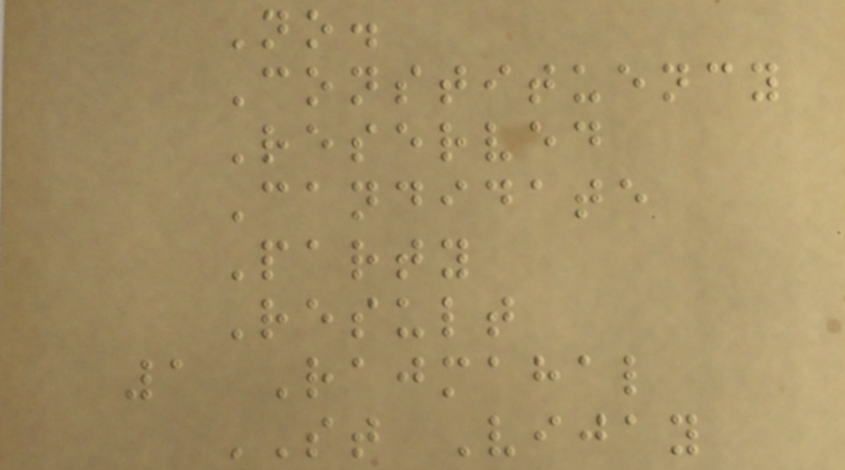No.
Constituency
Reserved
Candidate
Party
Result
1 Rajmahal
ST Vijay
